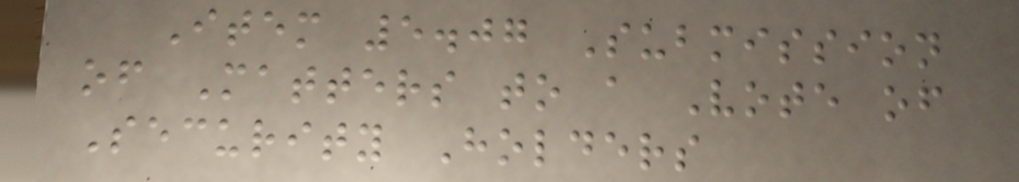Item 5.07 Submission
of Matters to a Vote of
Security Holders
